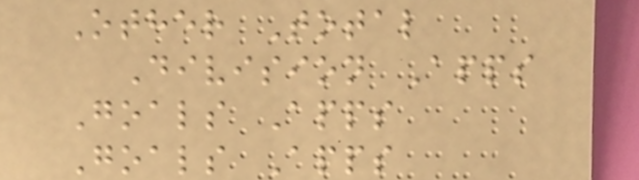Other Total
Division Apps
Goals Apps
Goals Apps
